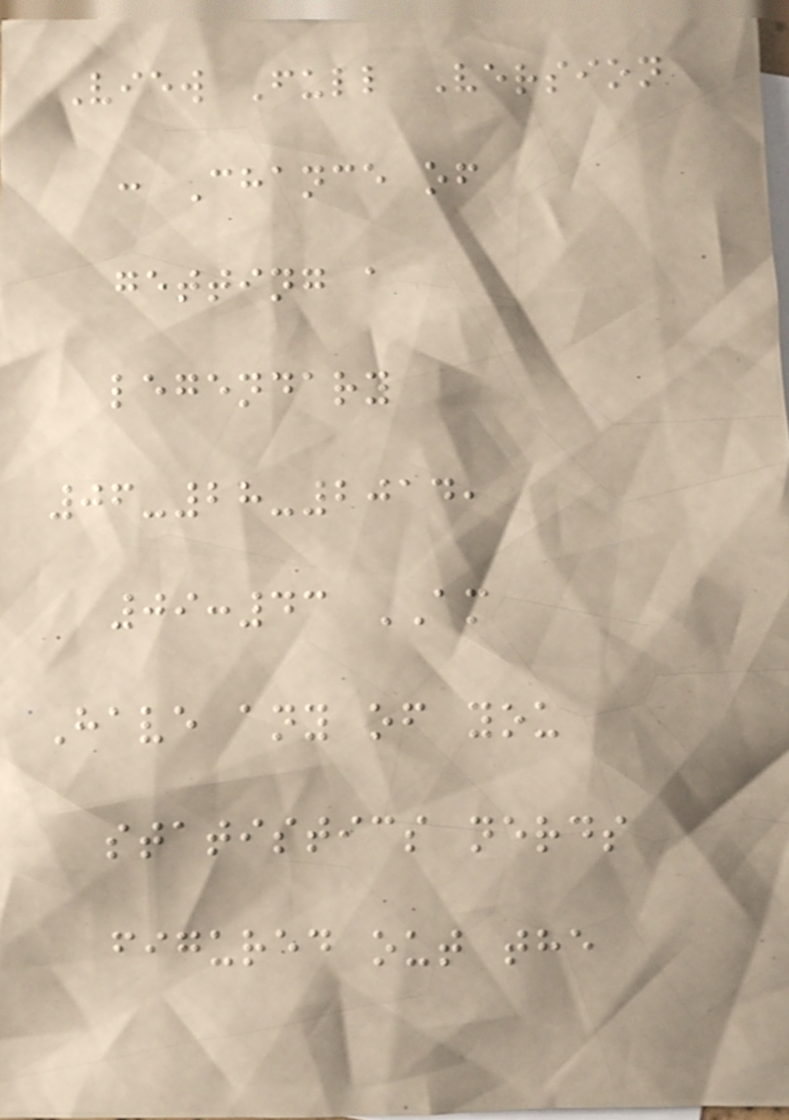View Full Version
: Chance of
getting a
legendary
06-28-2014,
09:43 AM
Have any of you
statistics nerds
figured out the
